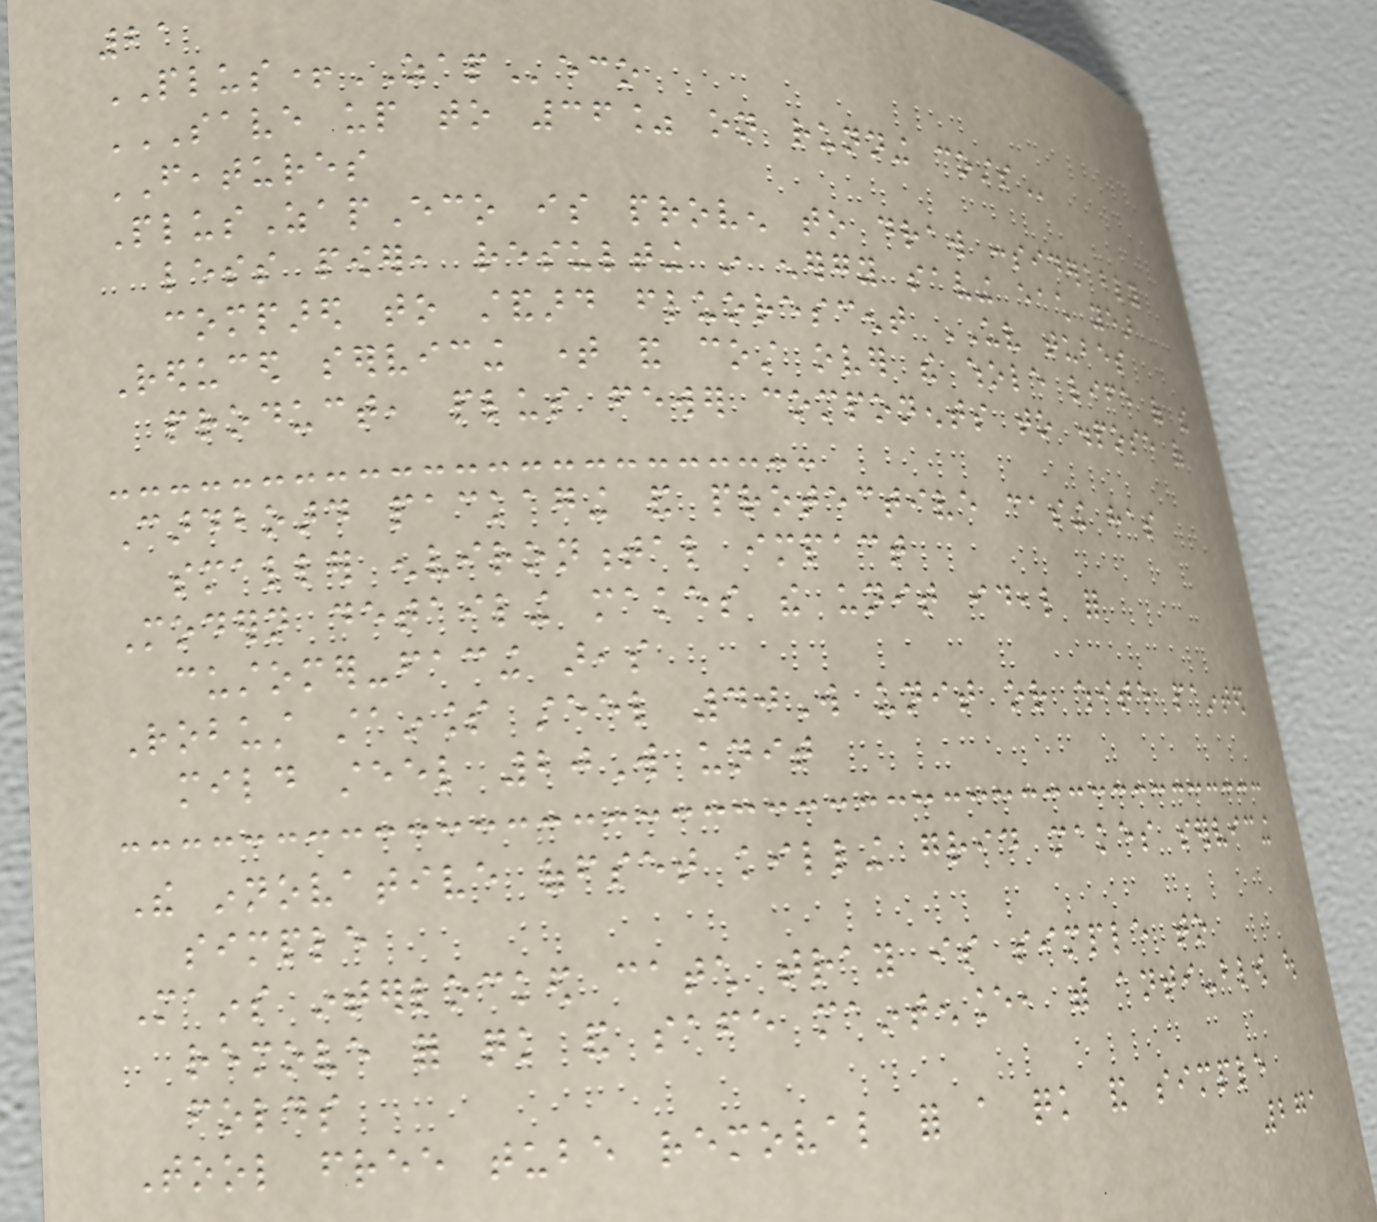21
PLUS+ZAPeco
SAVE UP TO 36% ON RUNNING COSTS
FEATURES
PlusZapEco is proven to draw considerably
less power, resulting in energy saving each year
compared to standard fluorescent UV tubes
Reduced servicing time and cost over the whole life of the
product, plus fewer components to dispose of
Cardboard packaging and protective casing has
smaller environmental impact
Modern detailing makes the unit ideal for
customer-facing areas
Robust stainless steel 40W unit or white painted
mild steel 20W unit
The innovative offset killing grid makes servicing
simple
Mains interlocked catch tray is simple to
remove for quick and safe maintenance, with anti-blow out
folds
Tool free tube removal for a quick and simple
271
